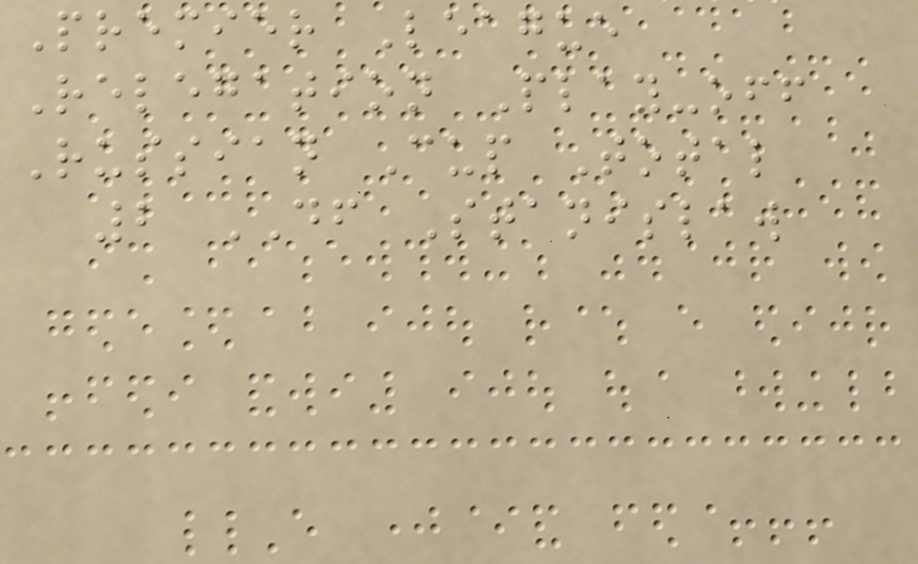Premier League
Relegation Play-off
Russian Cup Total
2 DF Stanislaw
